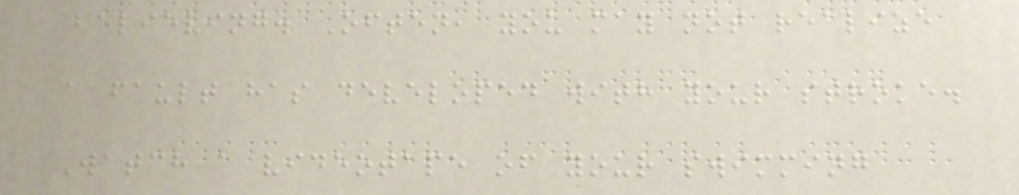believing. Often, you may not realize
a fault has developed with your stroke.
Watch a videotape of your swimming
